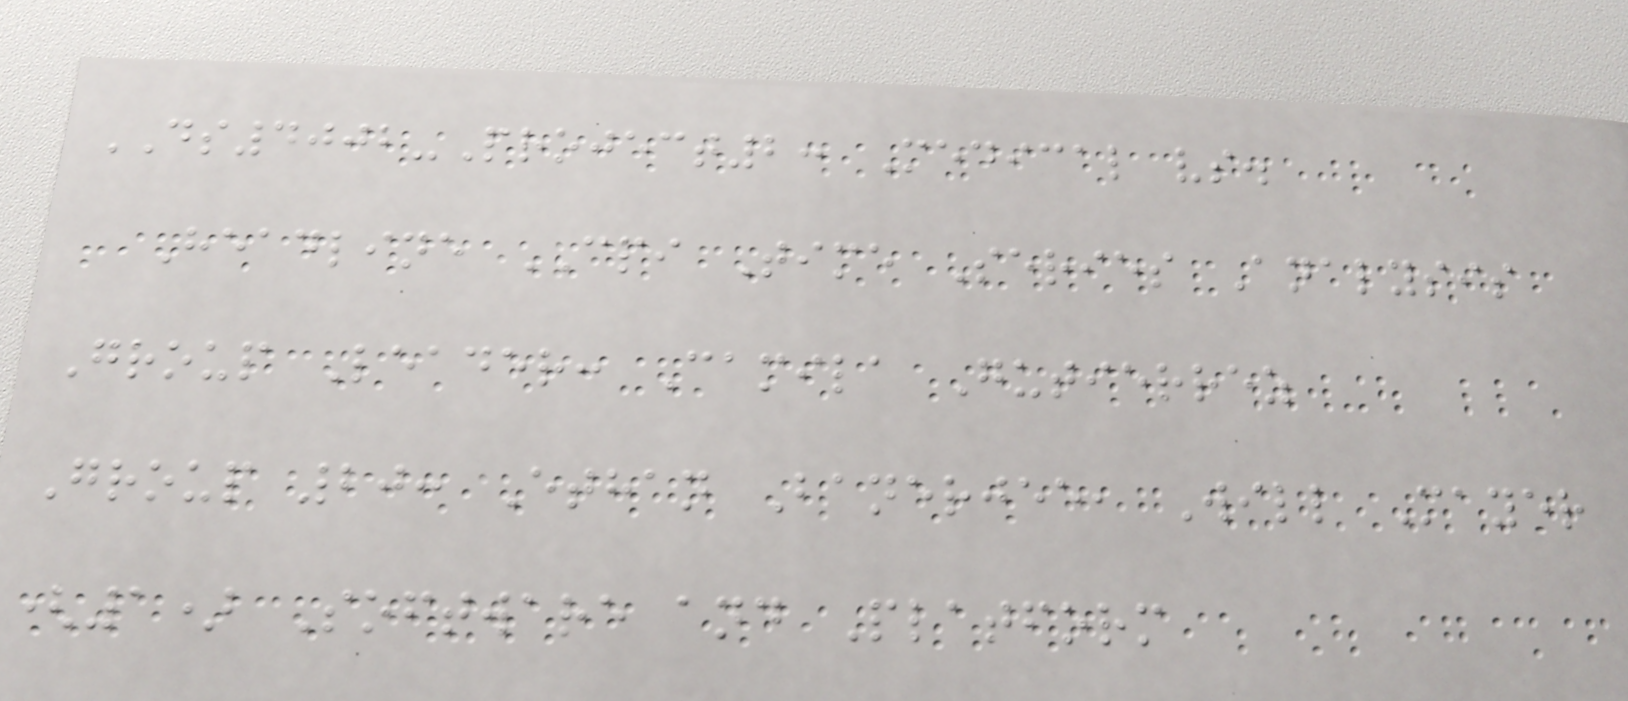DS4002-Project2: Medical vs.
Headline CPI Time Series Analysis
Group Leader: Camila Gutierrez
Group 20: Ethan Banerjee, Will Mayer
(1) Software and Platform
